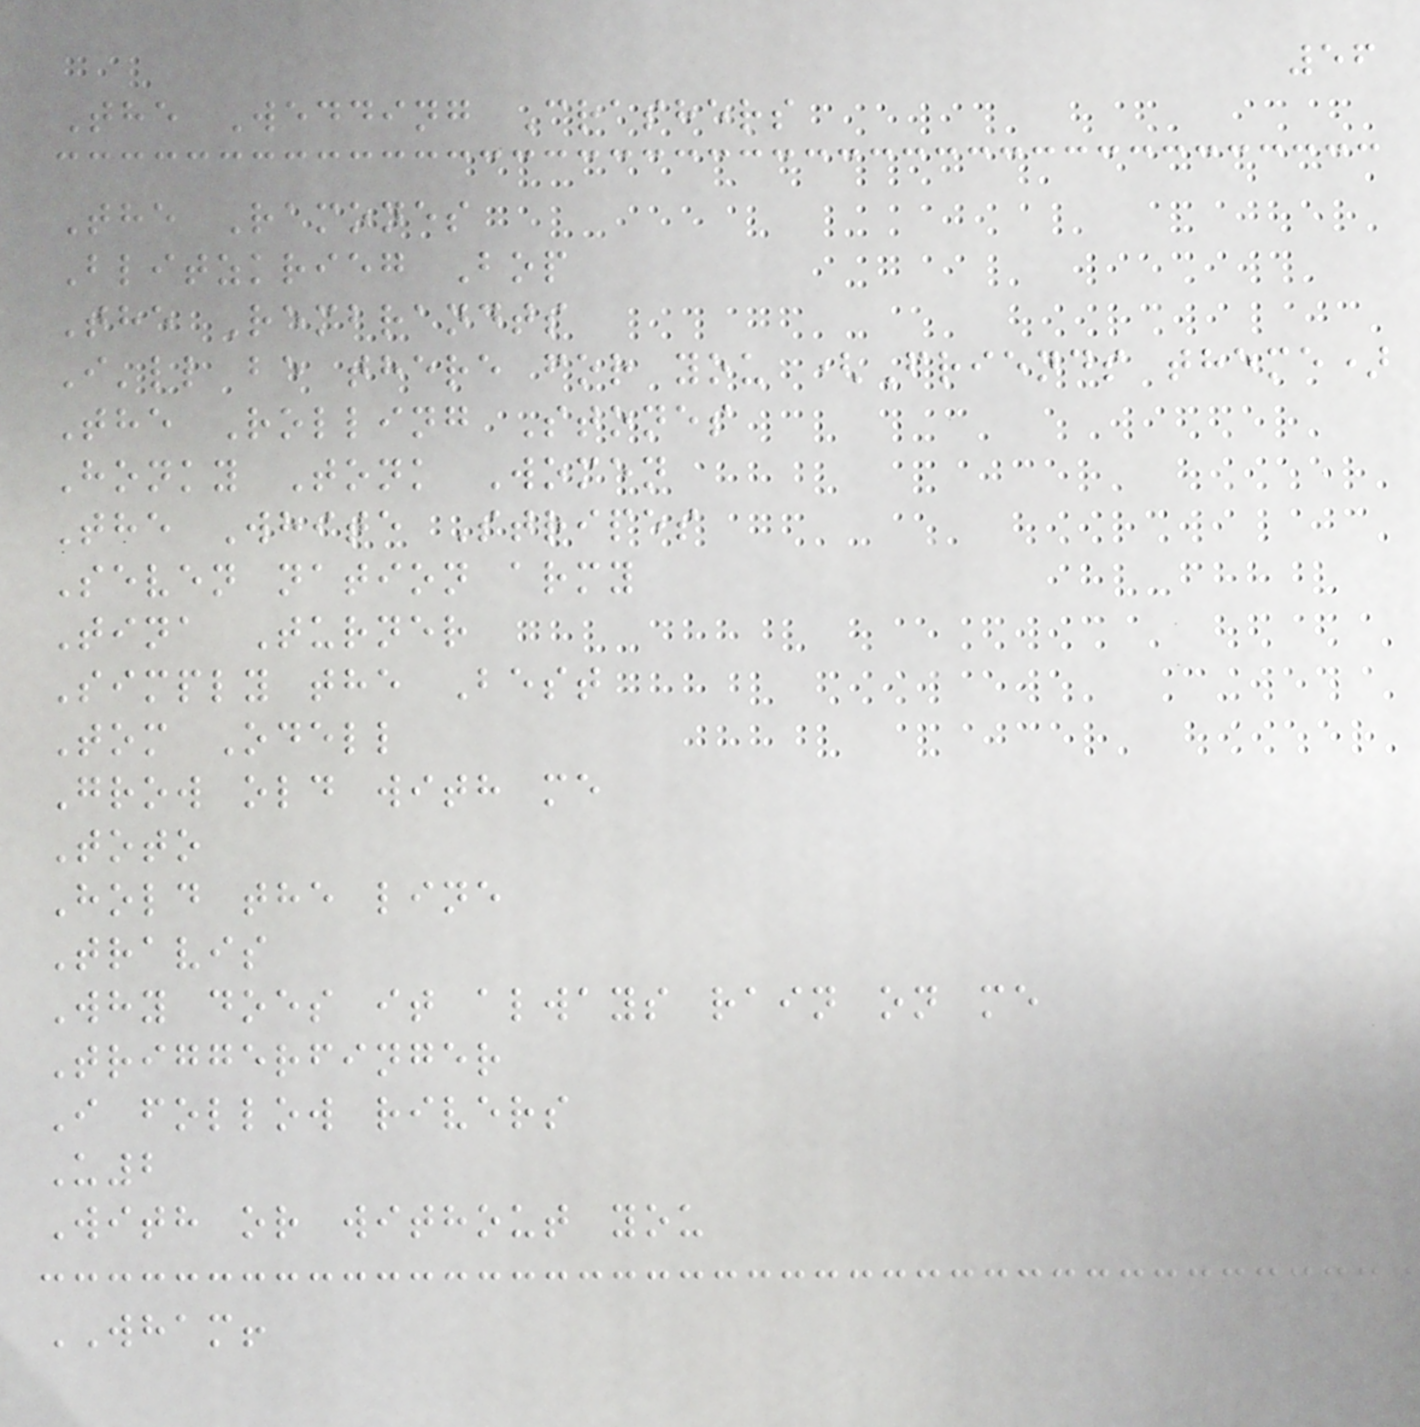56
The Wedding Crashers
The Ramones
Blitzkrieg Bop
The Rembrandts
I'll be there for you (Friends theme)
The Rolling Stones
Honky Tonk Women
The White Stripes
Seven nation army
Tina Turner
Simply the Best
Tom Odell
Grow old with me
Toto
Hold the line
Travis
Why does it always rain on me
Triggerfinger
I follow rivers
U2
With or without you
WHAM!
